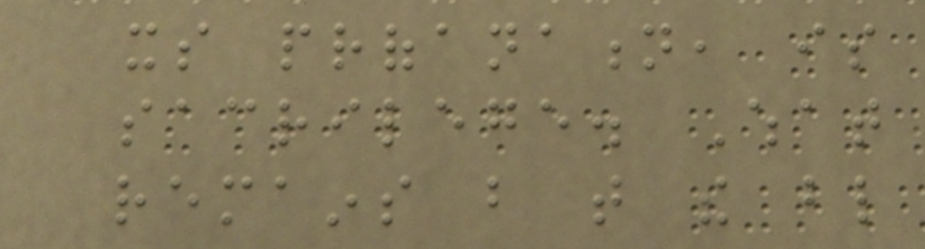its profanation, is
sacrilege. What
remains but that the blind
